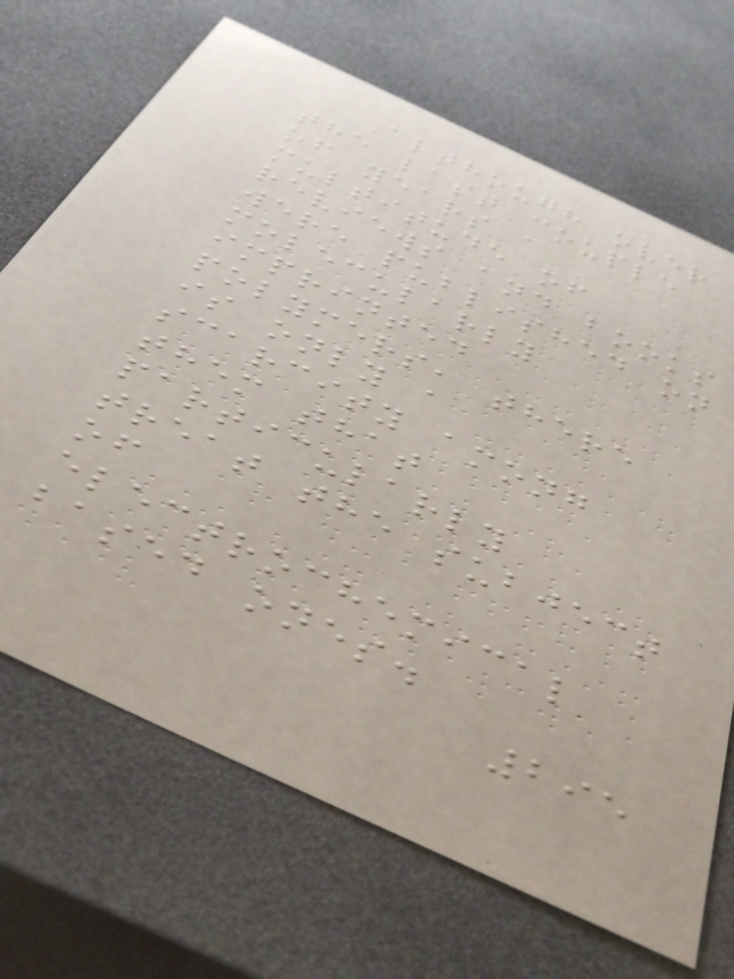Although over
the last couple
of years a
multitude of
reviews and books
were published on
molecularly
imprinted
polymers, there
is only a
scarcity among
them that
particularly
treat the subject
of
electrochemical
based ones.
295
